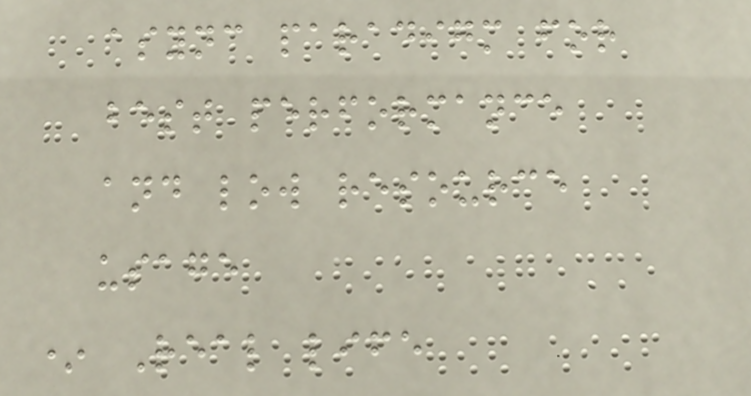async paradigm for
best performance
and low resource
usage
* Real life
